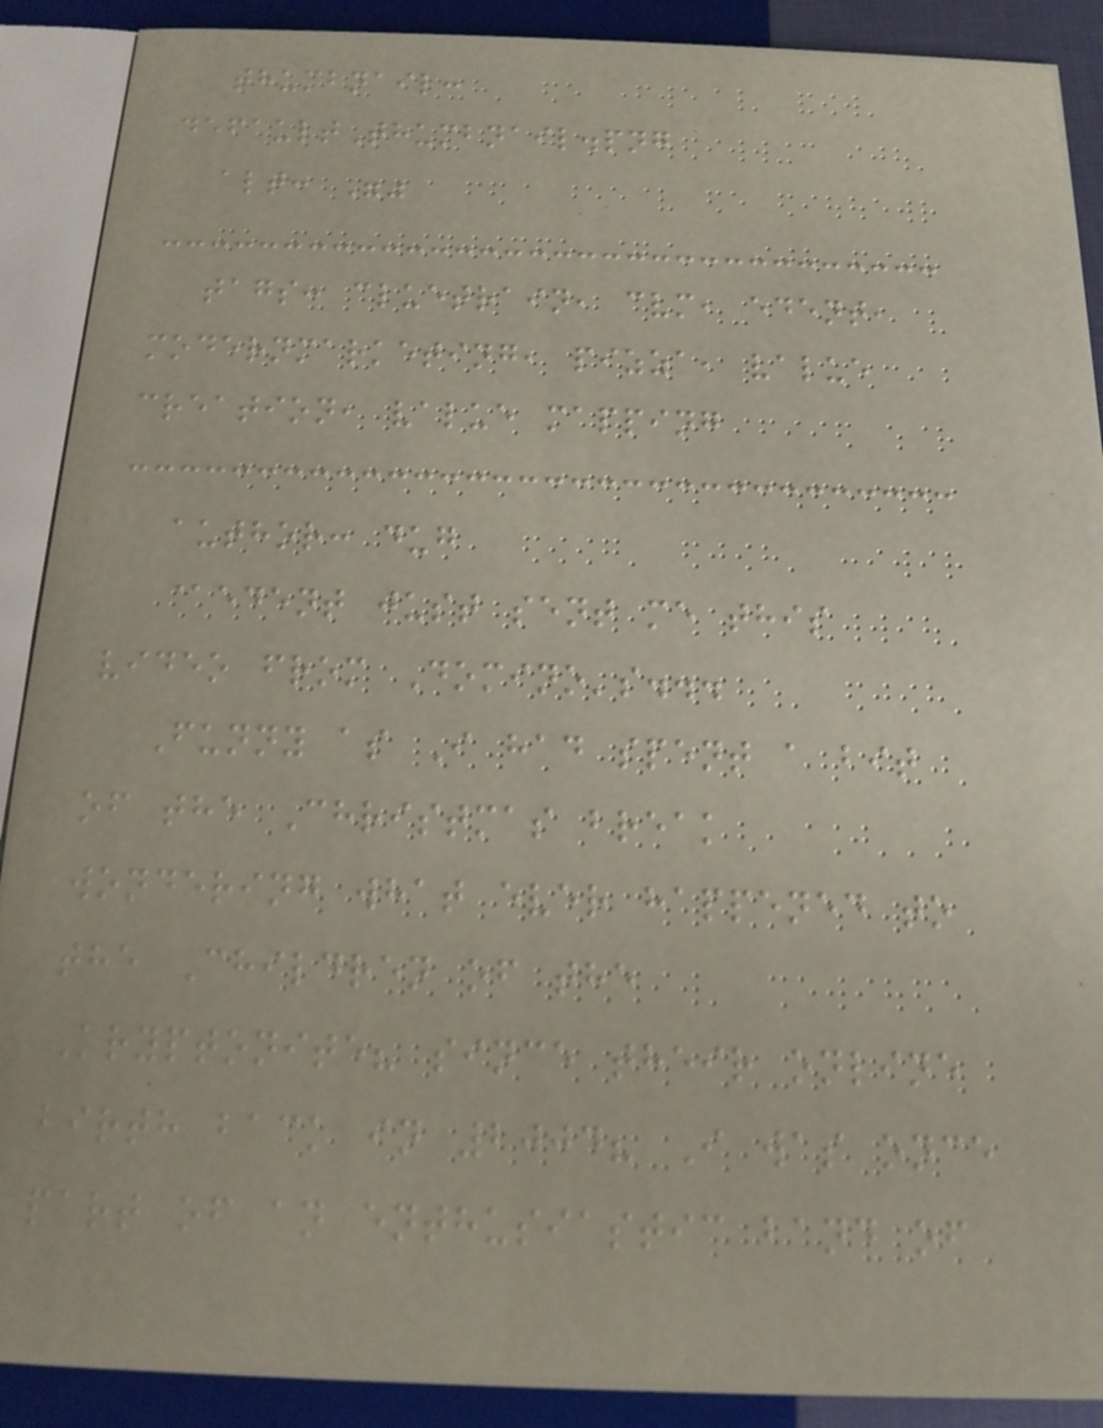thumbnail:
defaultThumbnail.png
alt: ""
tags: cluetrain, cvm, edent,
modernmarketing, pizza, value
creation, value mapping
author: dug
@edent just sent me this
video from Domino's...
Funny as I had spent a bit
of the Christmas break
wondering what ever happened to
the Children of the
Kryptonite? since their online
birth back in 2004? I was once
part of an enthusiastic band of
